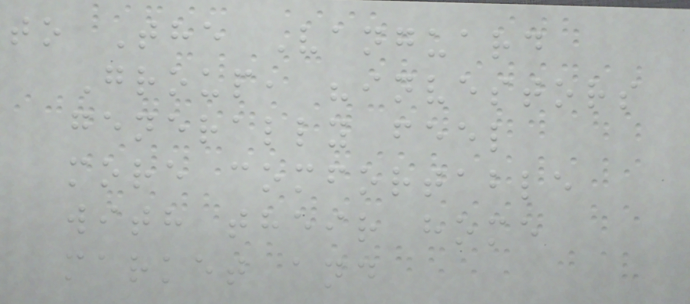to The Vanguard
Group, "investors
generally feel
more comfortable
with their home
market and
